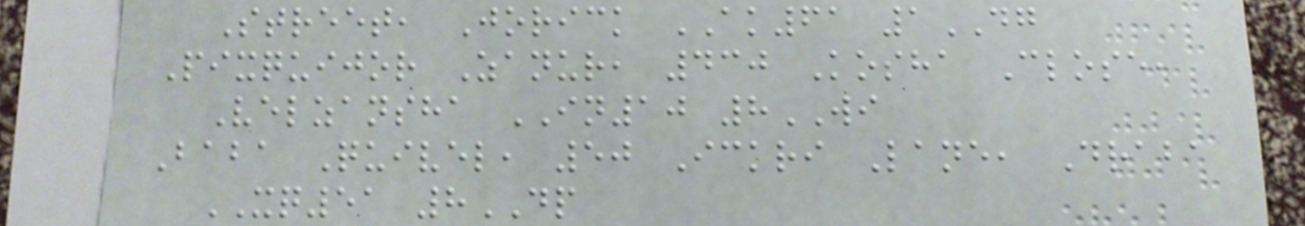Street, Jorick AK61 1DG
Pixquijor Zanur, 430 Kosha Close,
Velzansha IN10 8WI
Baba Quivel, 50 Ickri Lane, Draba
XQ51 8DP
